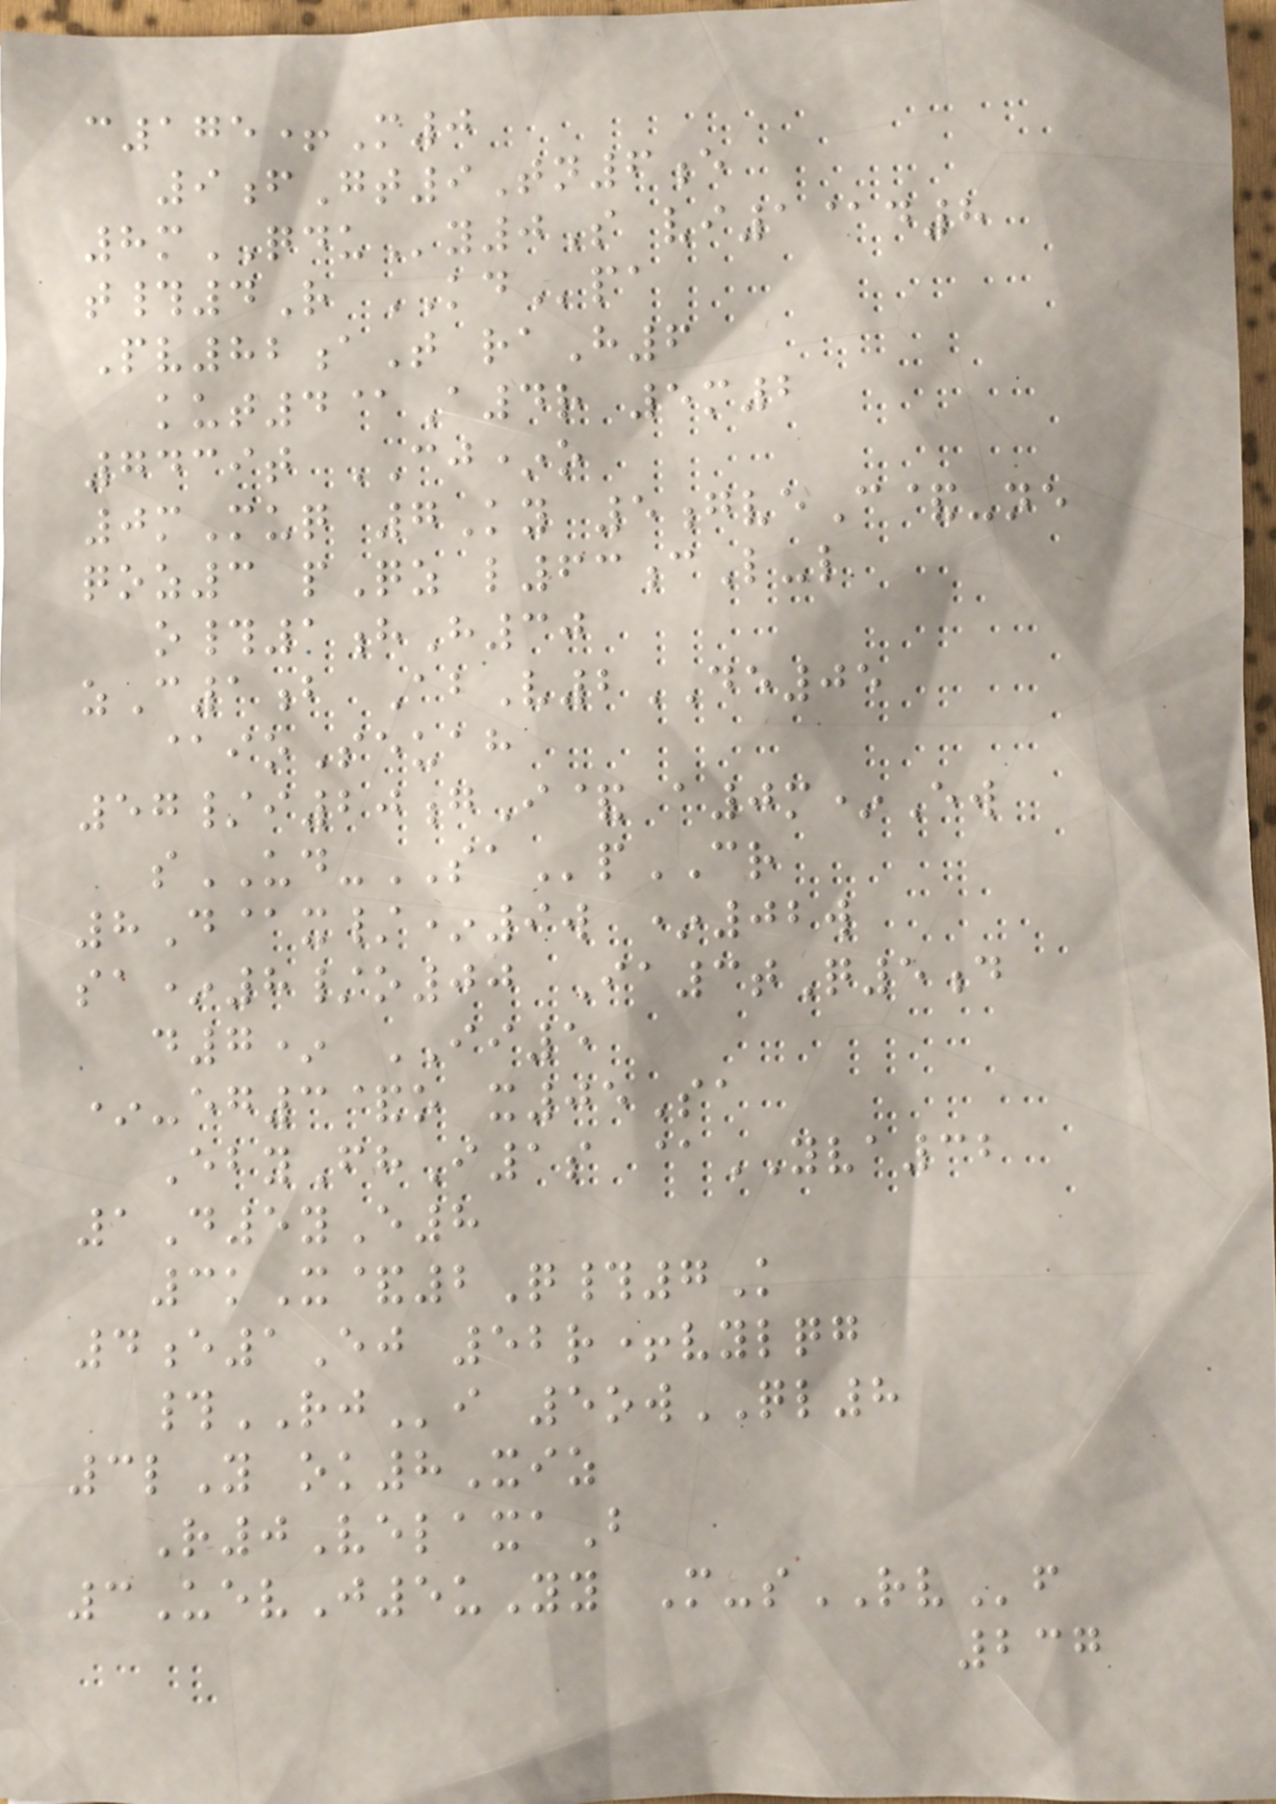c175+M0
9fGt9Tn6e
8mQDUy0S vi1@d8
t#4R KDpa
Pv82aT raH6
kut4@A4r 5m2
7439t CJ*o
0mMuq 7Ky 5gveC&-ne
qoz3 pQz l63cL-l
o#1hH30
zC1b AbV2DE05
@ioSeuah
57/i20gI& a0m*Ew
sUD-SApCR
8D@x/*9w *02w
sa*8/o00 Ia3tQ5d
d7* II5
*-eg3&o x05Sa
EbyFhI1s @YVA32
1D5yE8
3kX&2Q#7K
4e1Ej 52r+vylqg
#RJi 5owQL8
3lY ok8Xiz
R0VelaxaB
3UevJ5uYy M-sRVf
237
